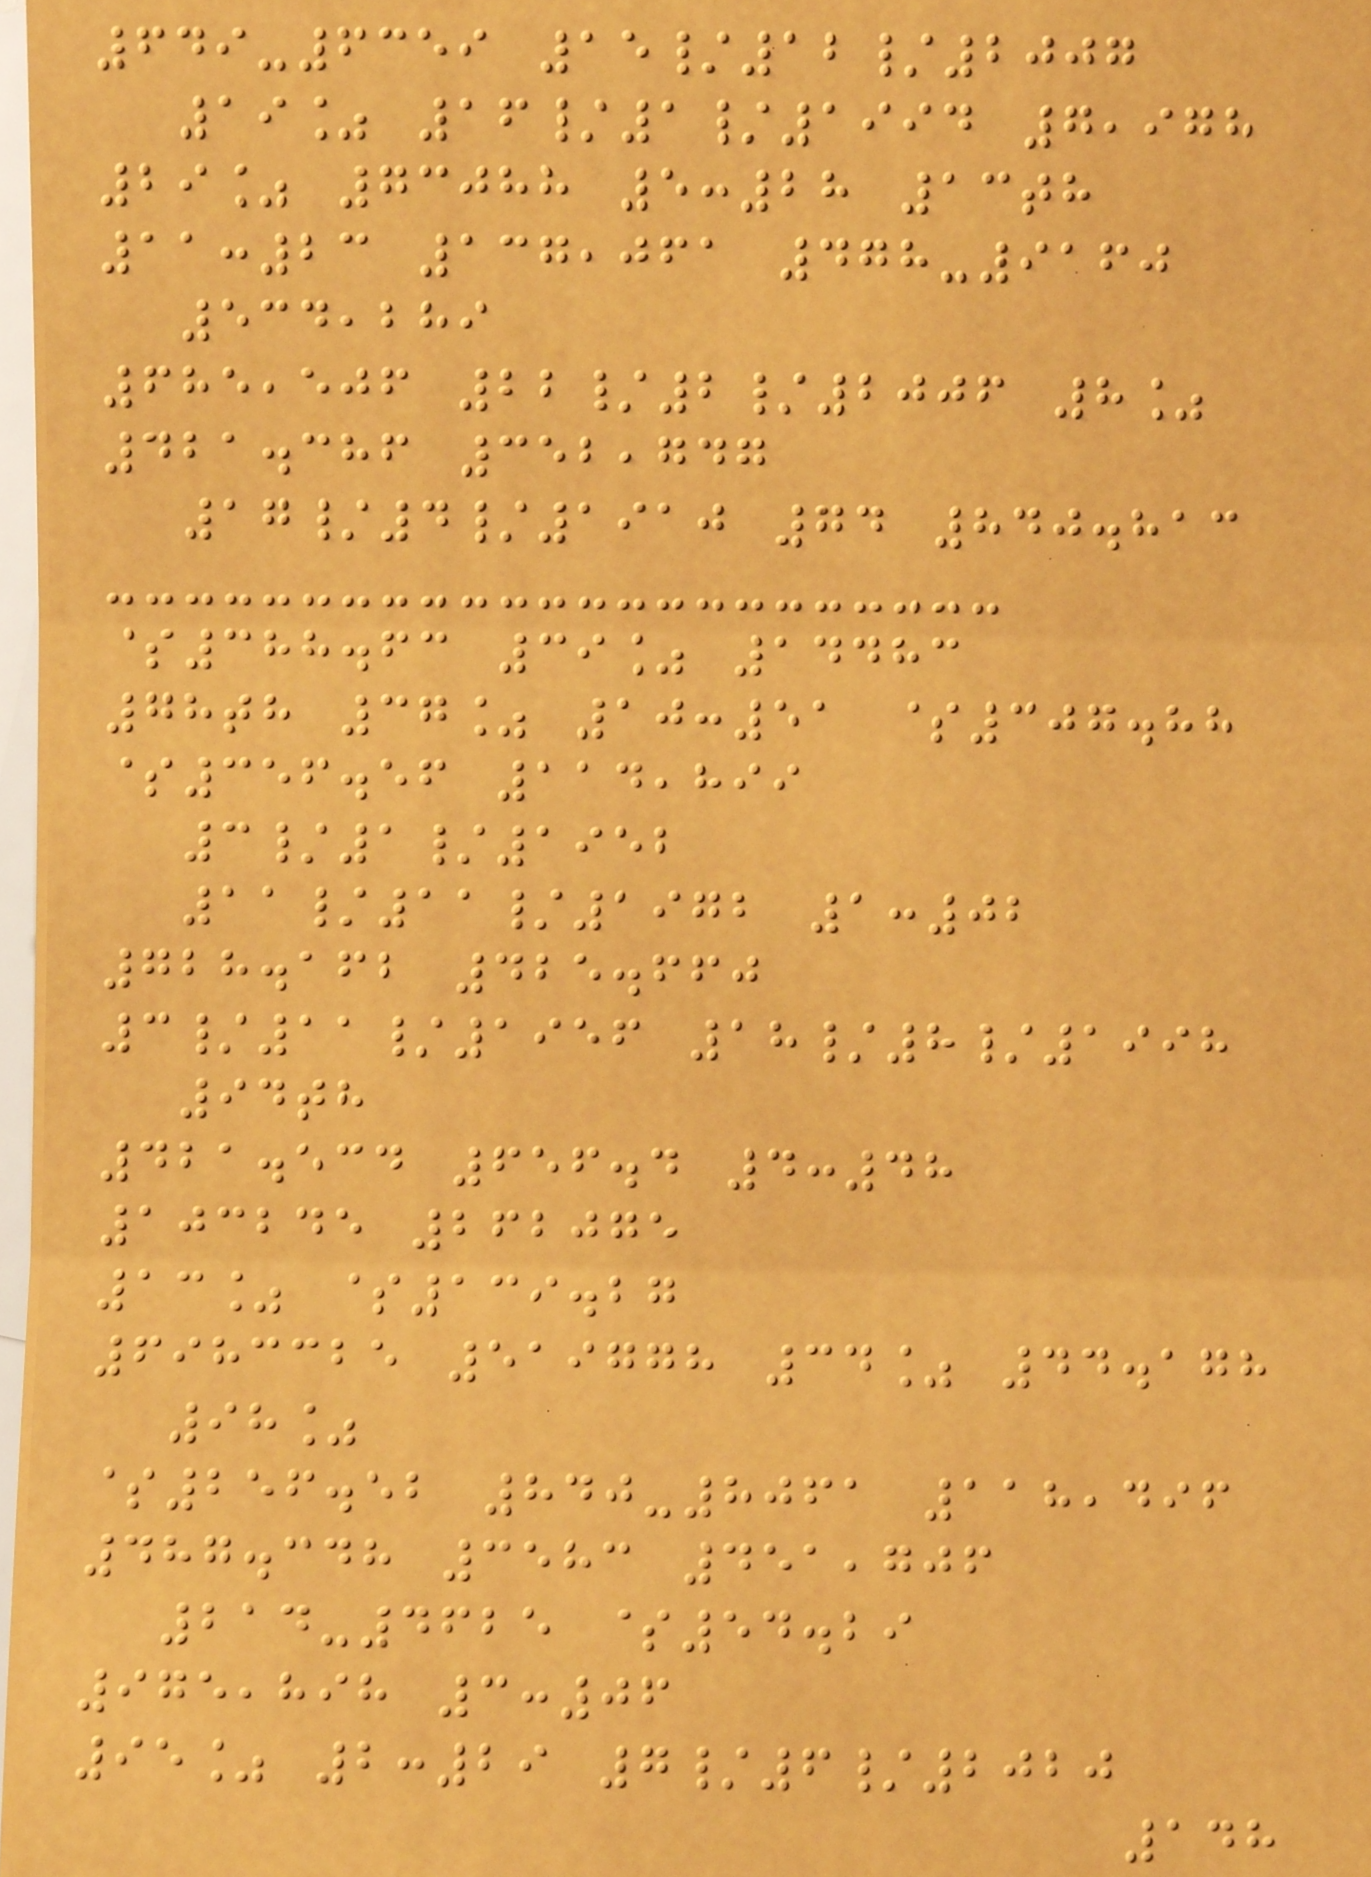649-6359 15/12/2007
19% 16/1/1994 7,978
29% 73088 5:28 13th
11:23 137,061 478-9160
534,289
685,506 22/2/2006 8%
421.386 352,747
17/4/1910 74 840.813
$388.63 39% 14483
78th 37% 10:51 $307.88
$356.56 114,899
3/1/1952
11/11/1972 1:02
728.162 425.660
3/11/1956 18/8/1998
94th
421.534 656.4 4:48
103245 262075
13% $139.27
6983325 519778 34% 44.178
98%
$256.52 840-8061 118,496
487.348 3583 451,706
214-4625 $54.29
975,898 3:06
95% 2:29 7/6/2020
148
